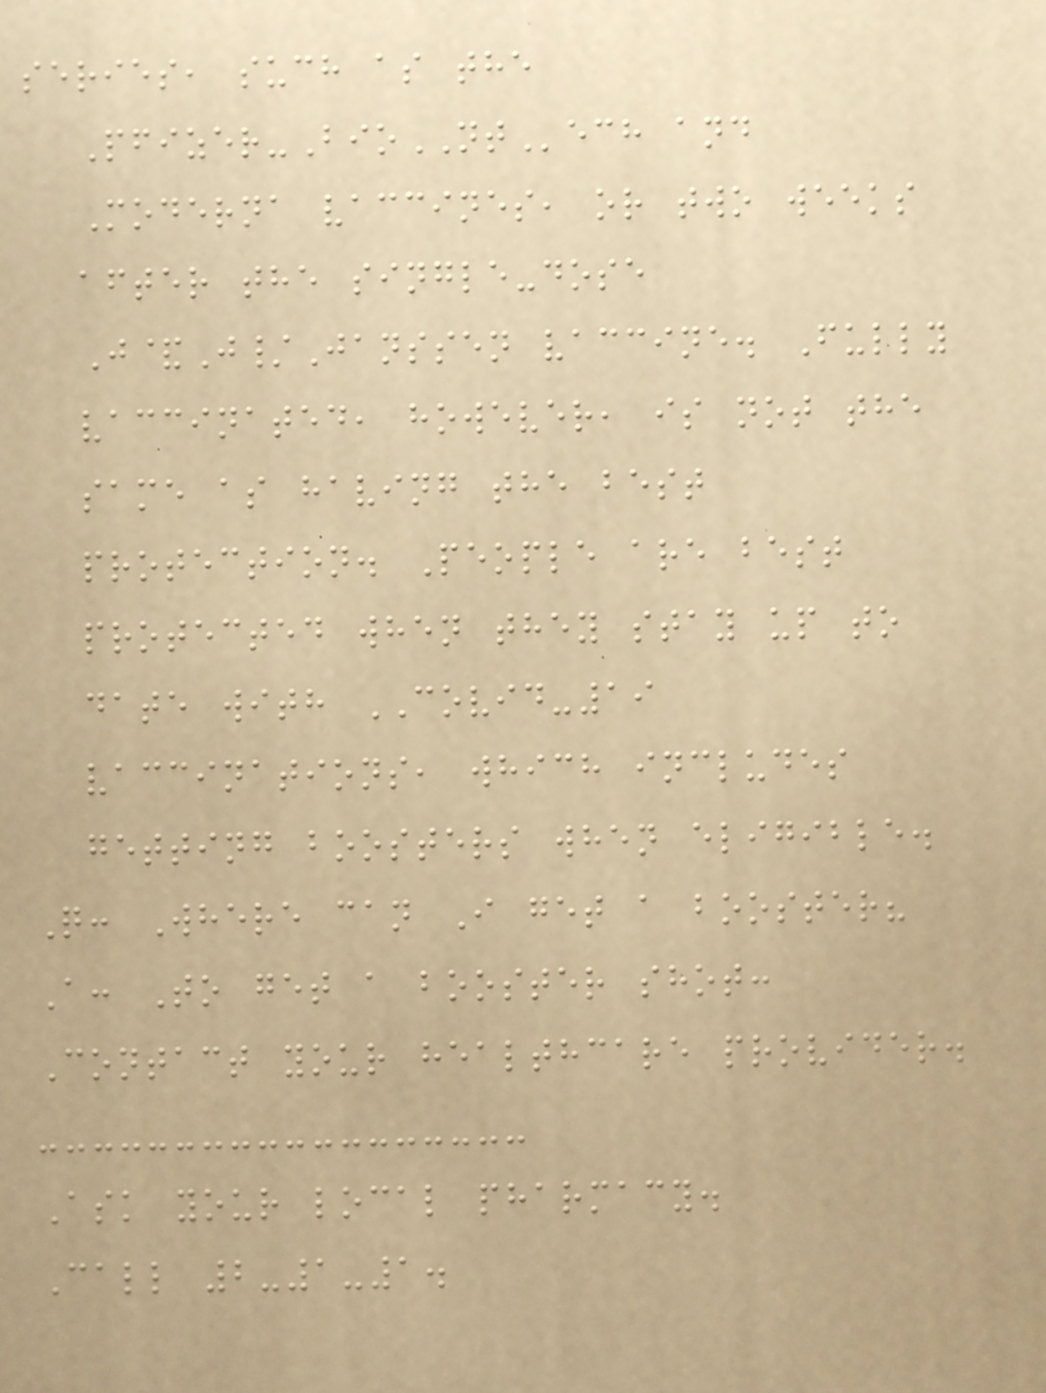series, such as the
Pfizer-BioNTech and
Moderna vaccines, or two weeks
after the single-dose
J&J/Janssen vaccine. Fully
vaccinated, however, is not the
same as having the best
protection. People are best
protected when they stay up to
date with COVID-19
vaccinations, which includes
getting boosters when eligible.
Q: Where can I get a booster?
A: To get a booster shot:
Contact your healthcare provider.
Ask your local pharmacy.
Call 2-1-1.
